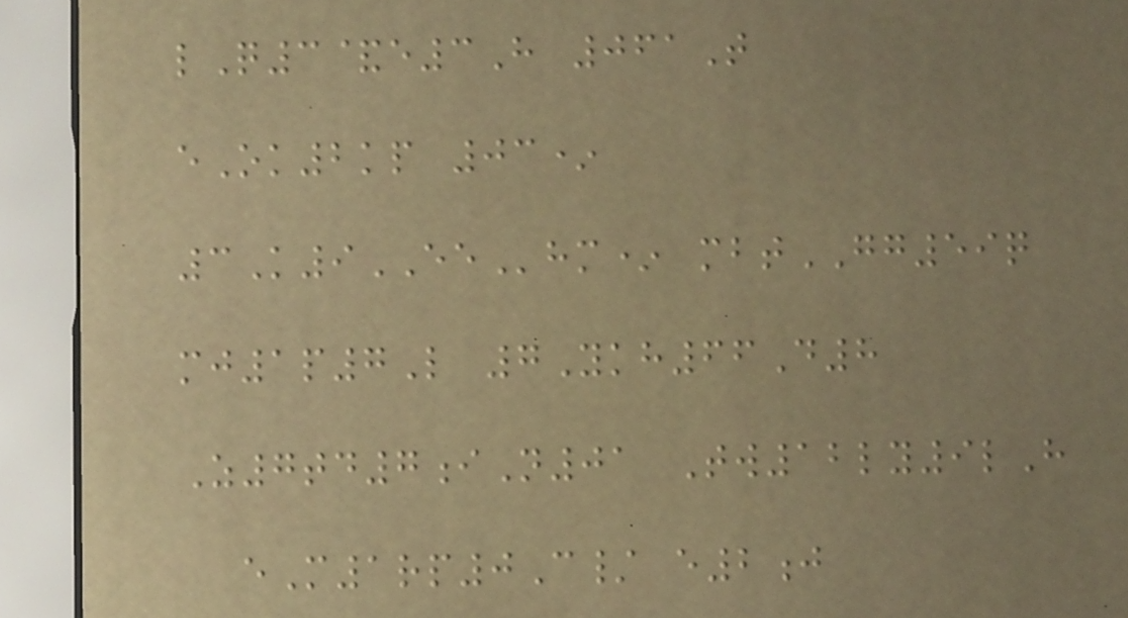lQ3&e3H 061T
eOk2kp 03*
3K9EEhm* mbtGG59q
mj1p7L 7Ykh66D8
Z7td7iN01 Tw12ly9lH
eM1rp0C/ e2j
